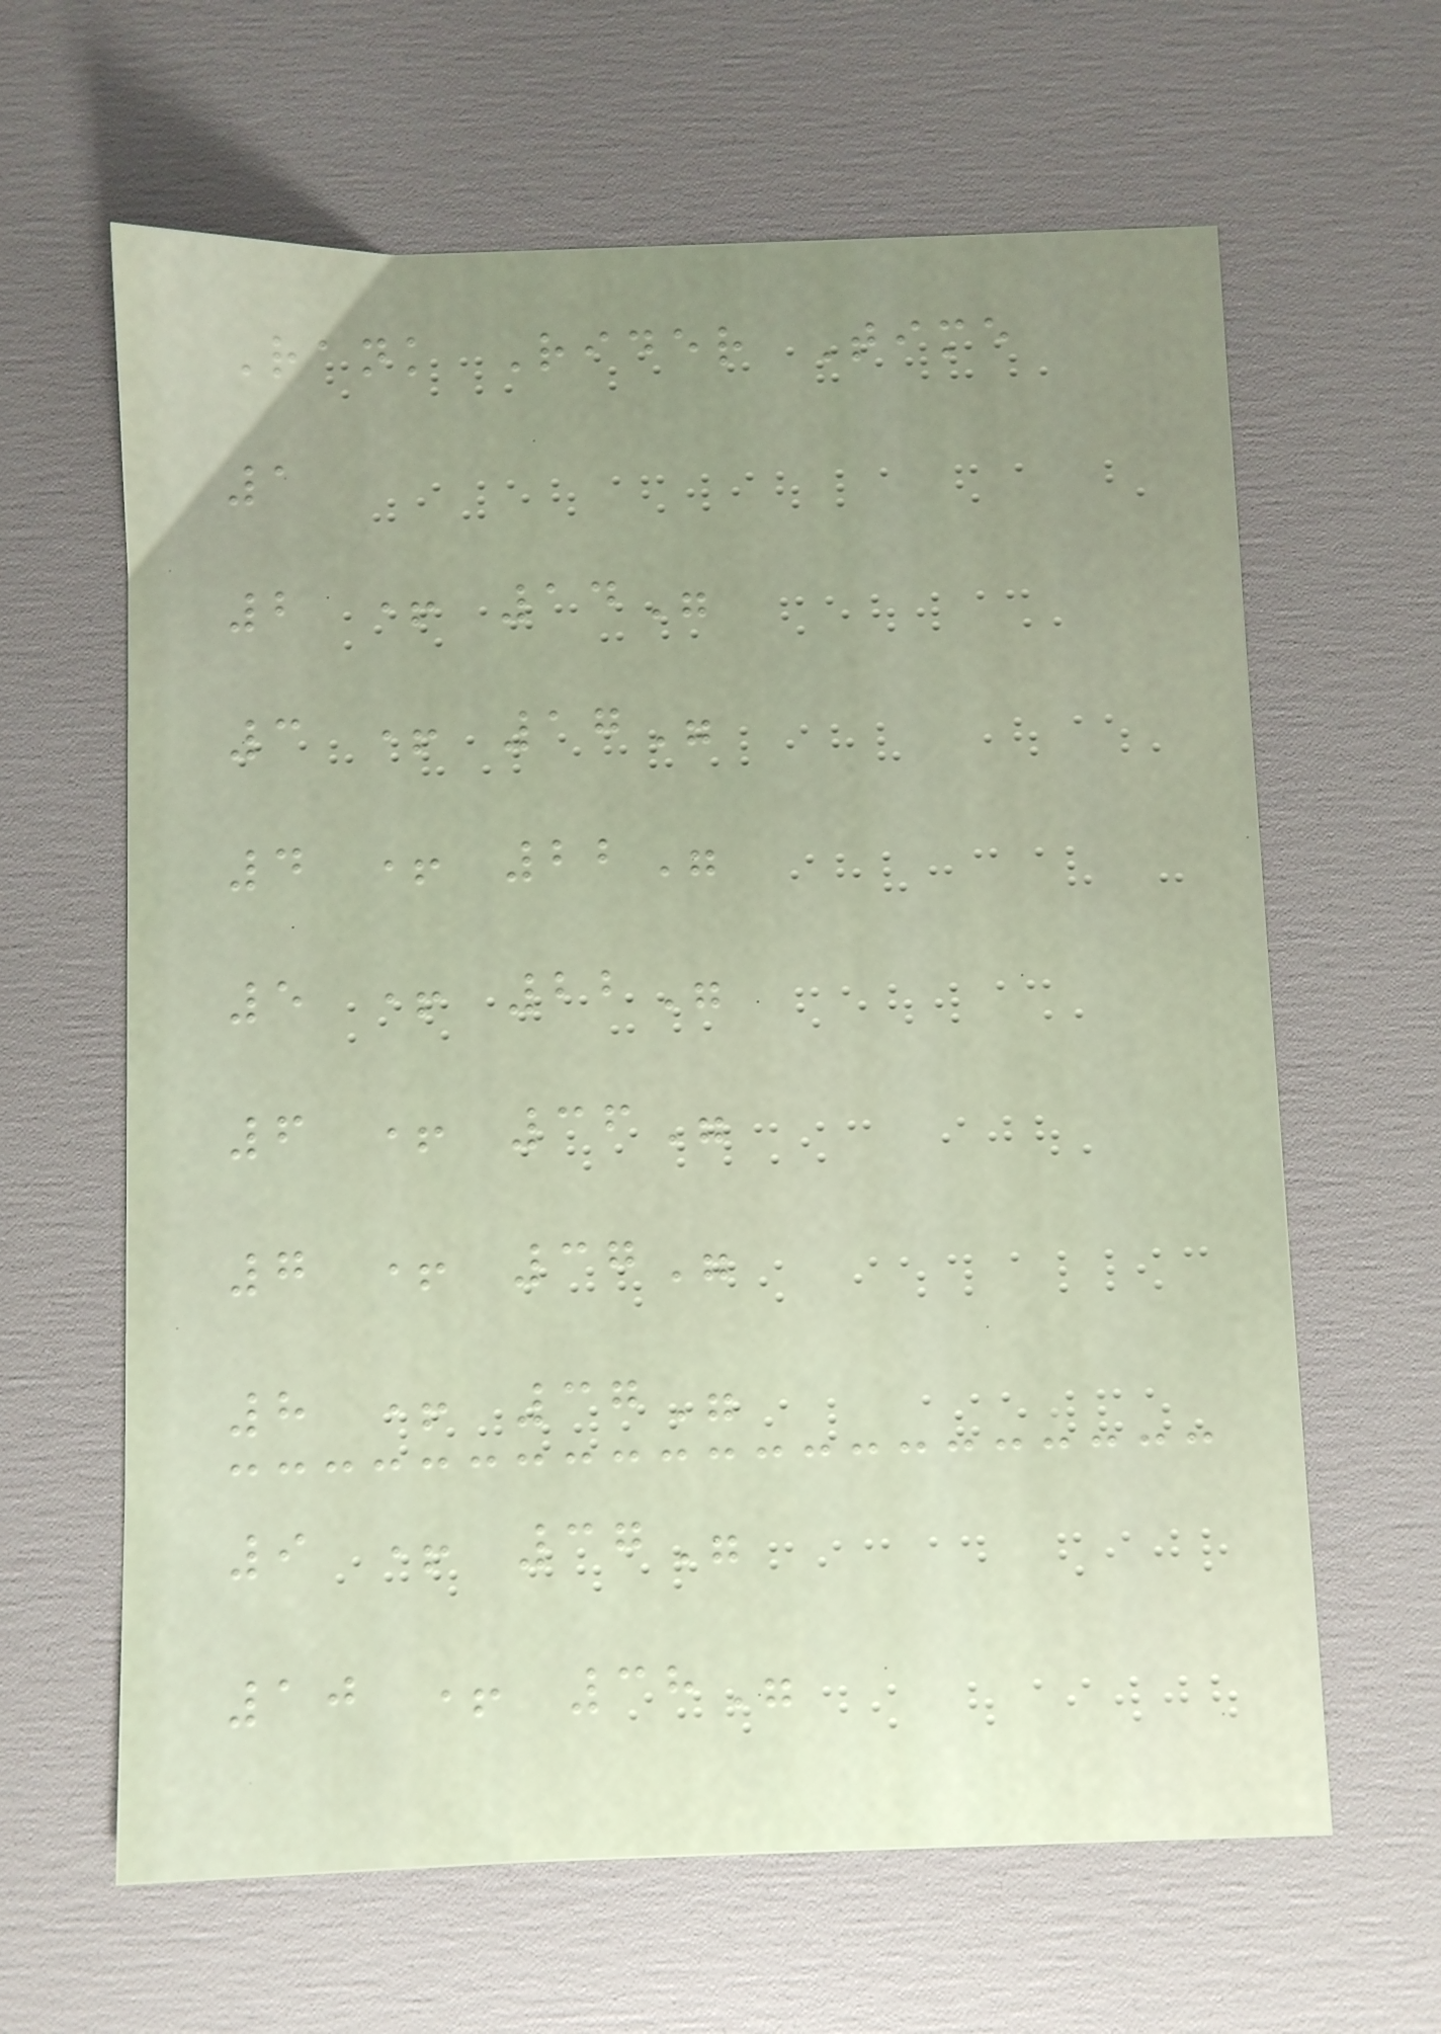Rank Rider Time
1
2 + 14"
3 + 17"
4 + 22"
5 + 22"
6 + 36"
7 + 37"
8 + 37"
9 + 37"
10 + 38"
